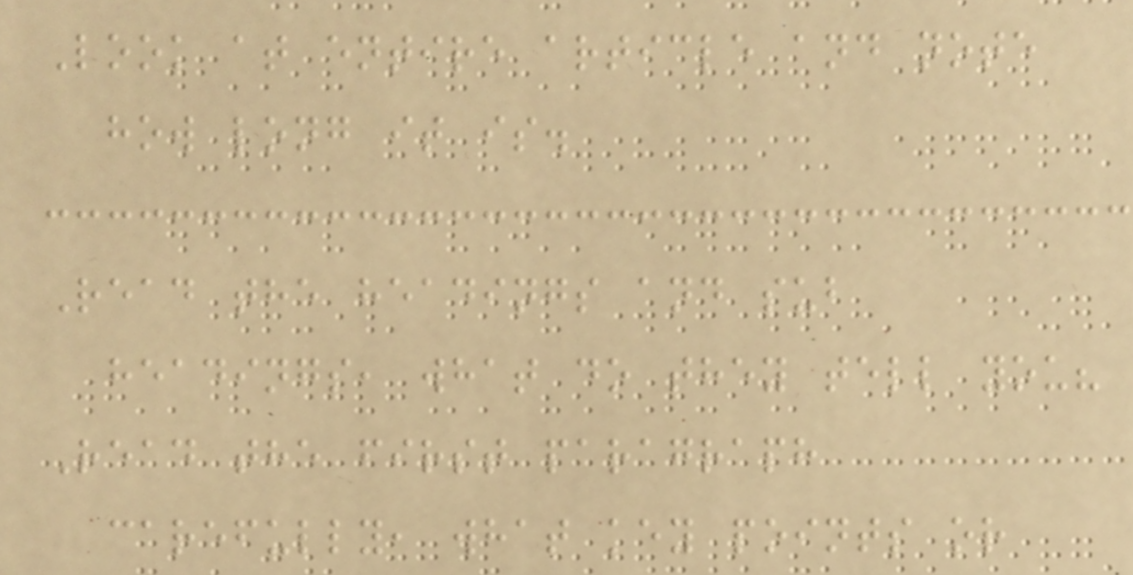Look at entire article and note
how long it is.
Read the headings and sub
headings, what do they tell you?
Read the first paragraph
carefully, what key points or
